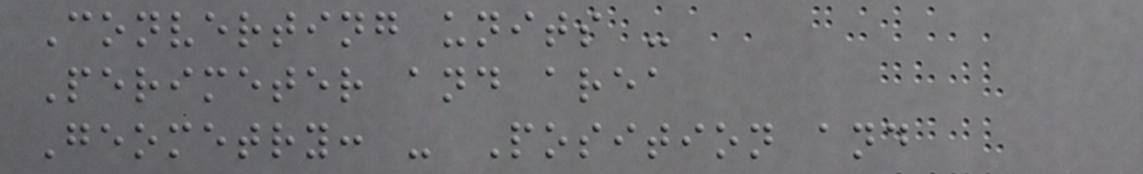Converting units -
Perimeter and area
Geometry: - Position and
